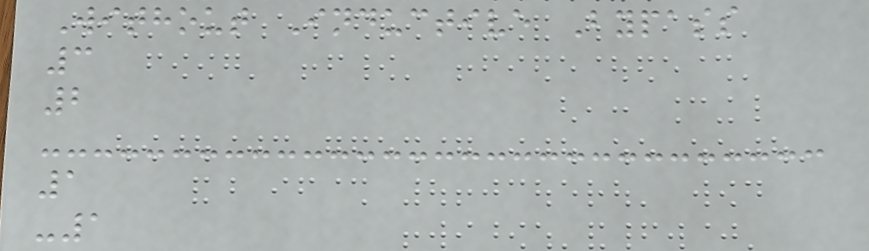Without Inductive Bypass
3
2
1
-1
